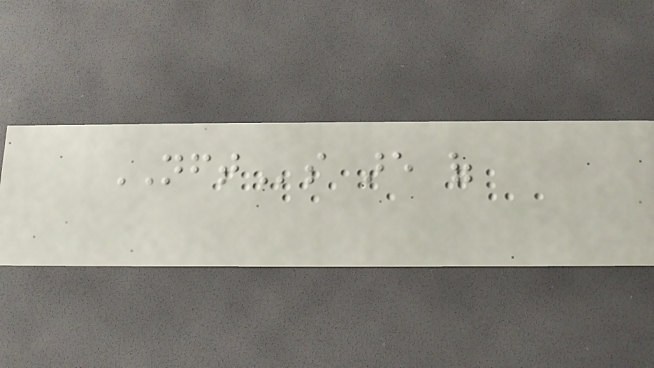NFTs are of
